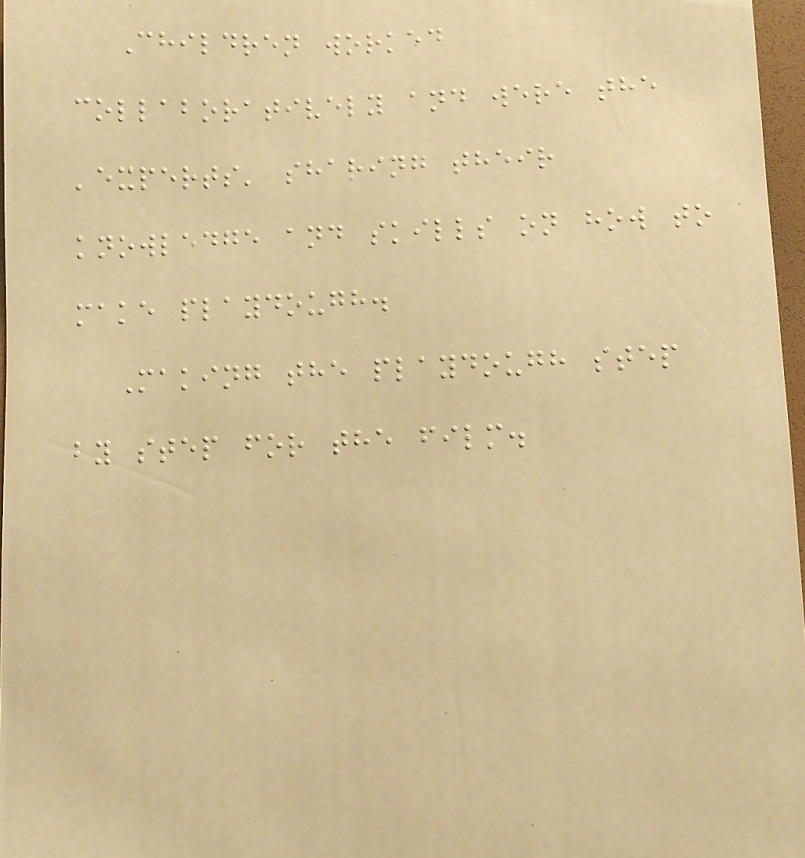Children worked
collaboratively and were the
'experts' sharing their
knowledge and skills on how to
make playdough.
Making the playdough step
by step for the film.
